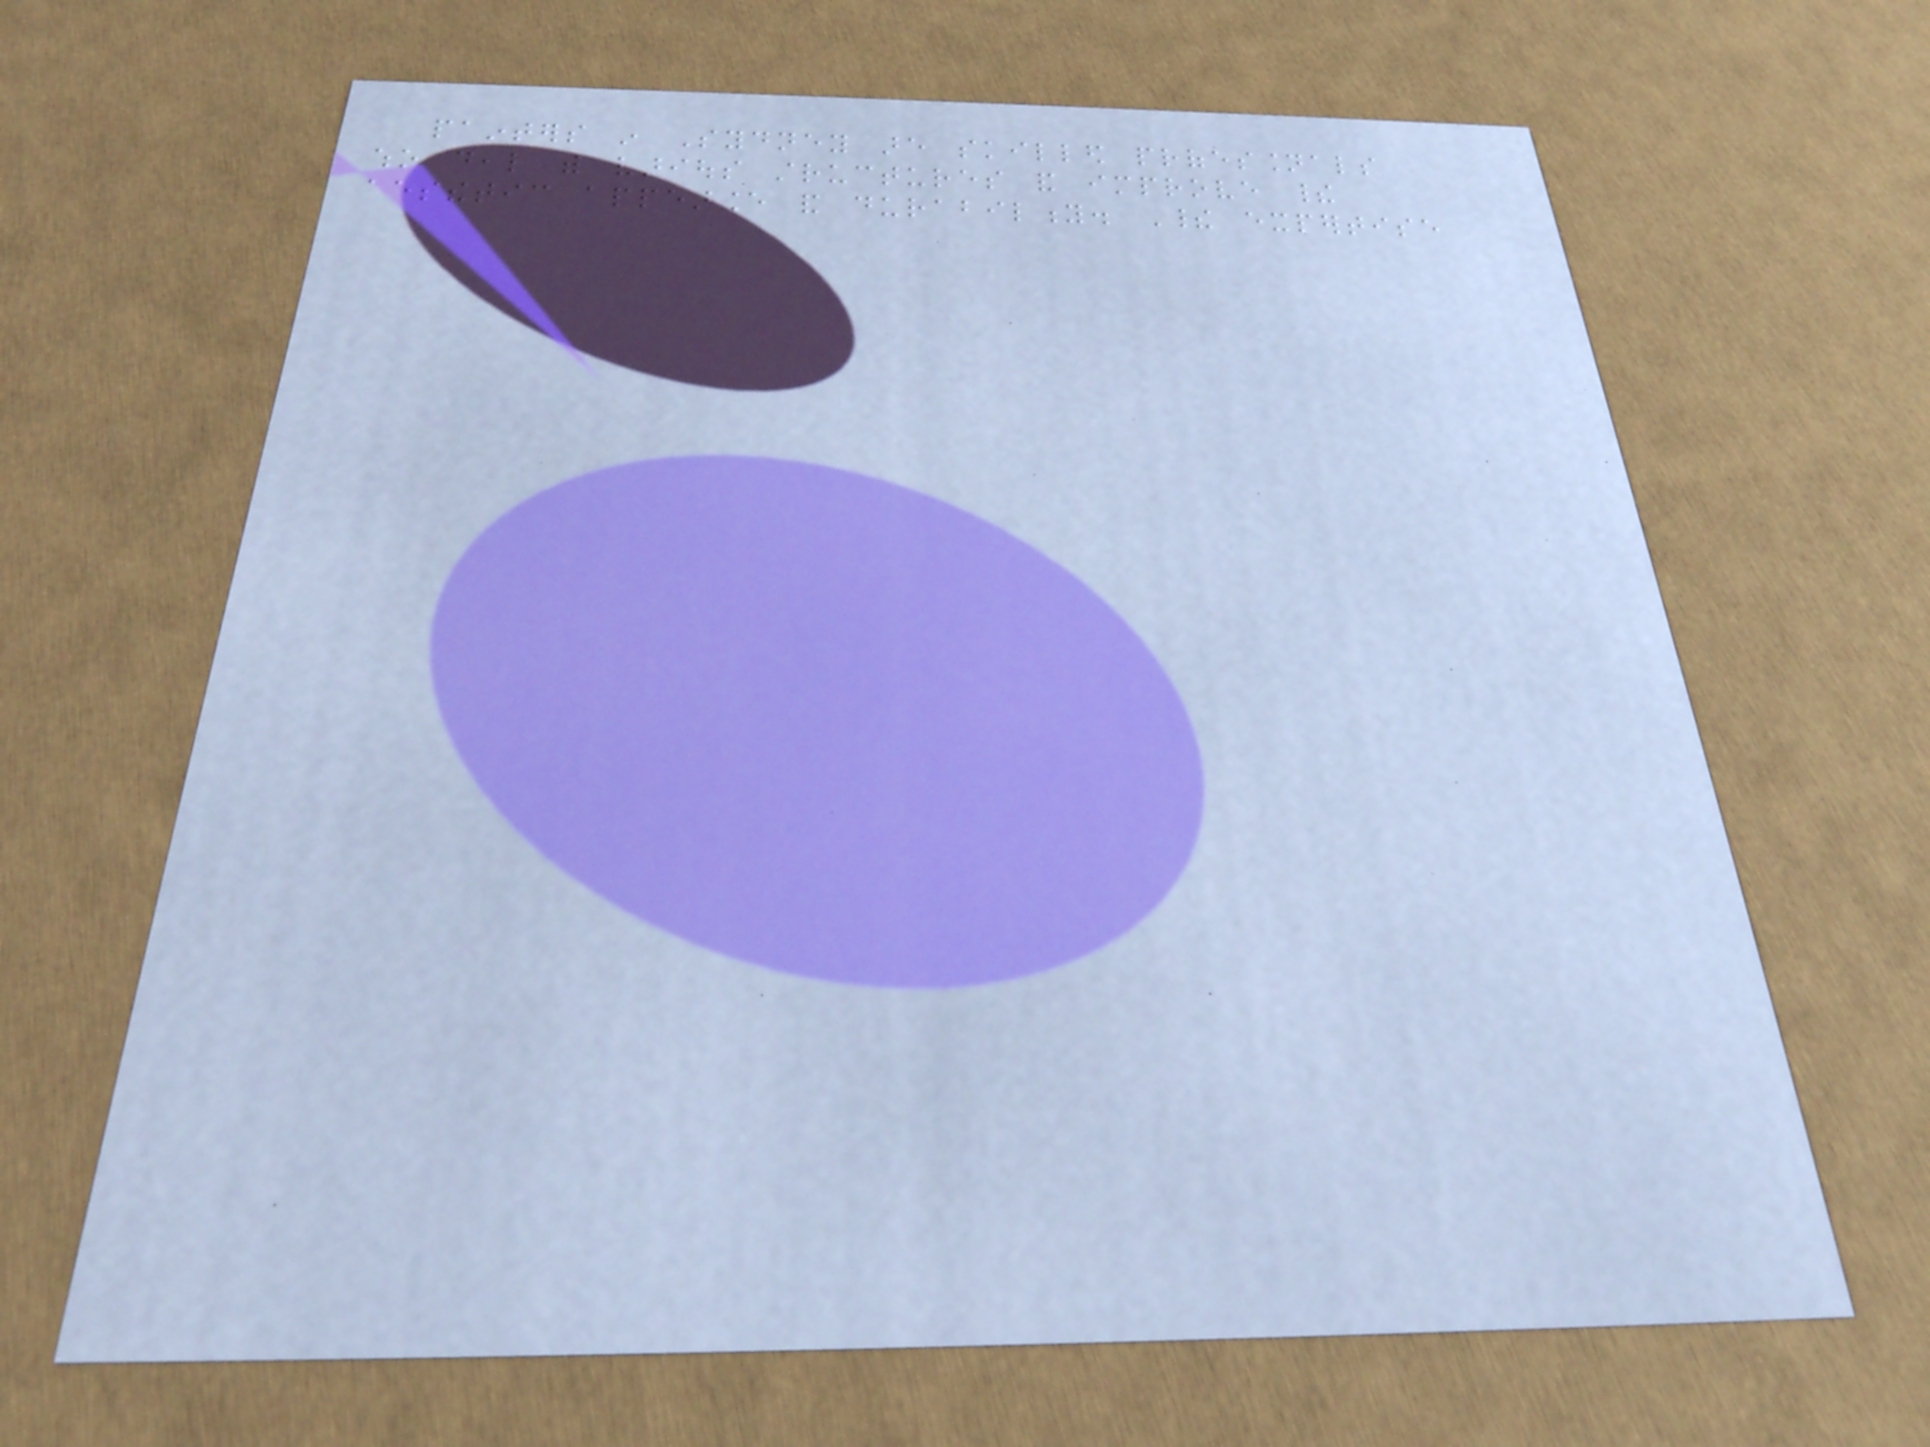painters in Sydney are skilled professionals
who deal with various structures and improve their
aesthetic appearance and durability. Their expertise
